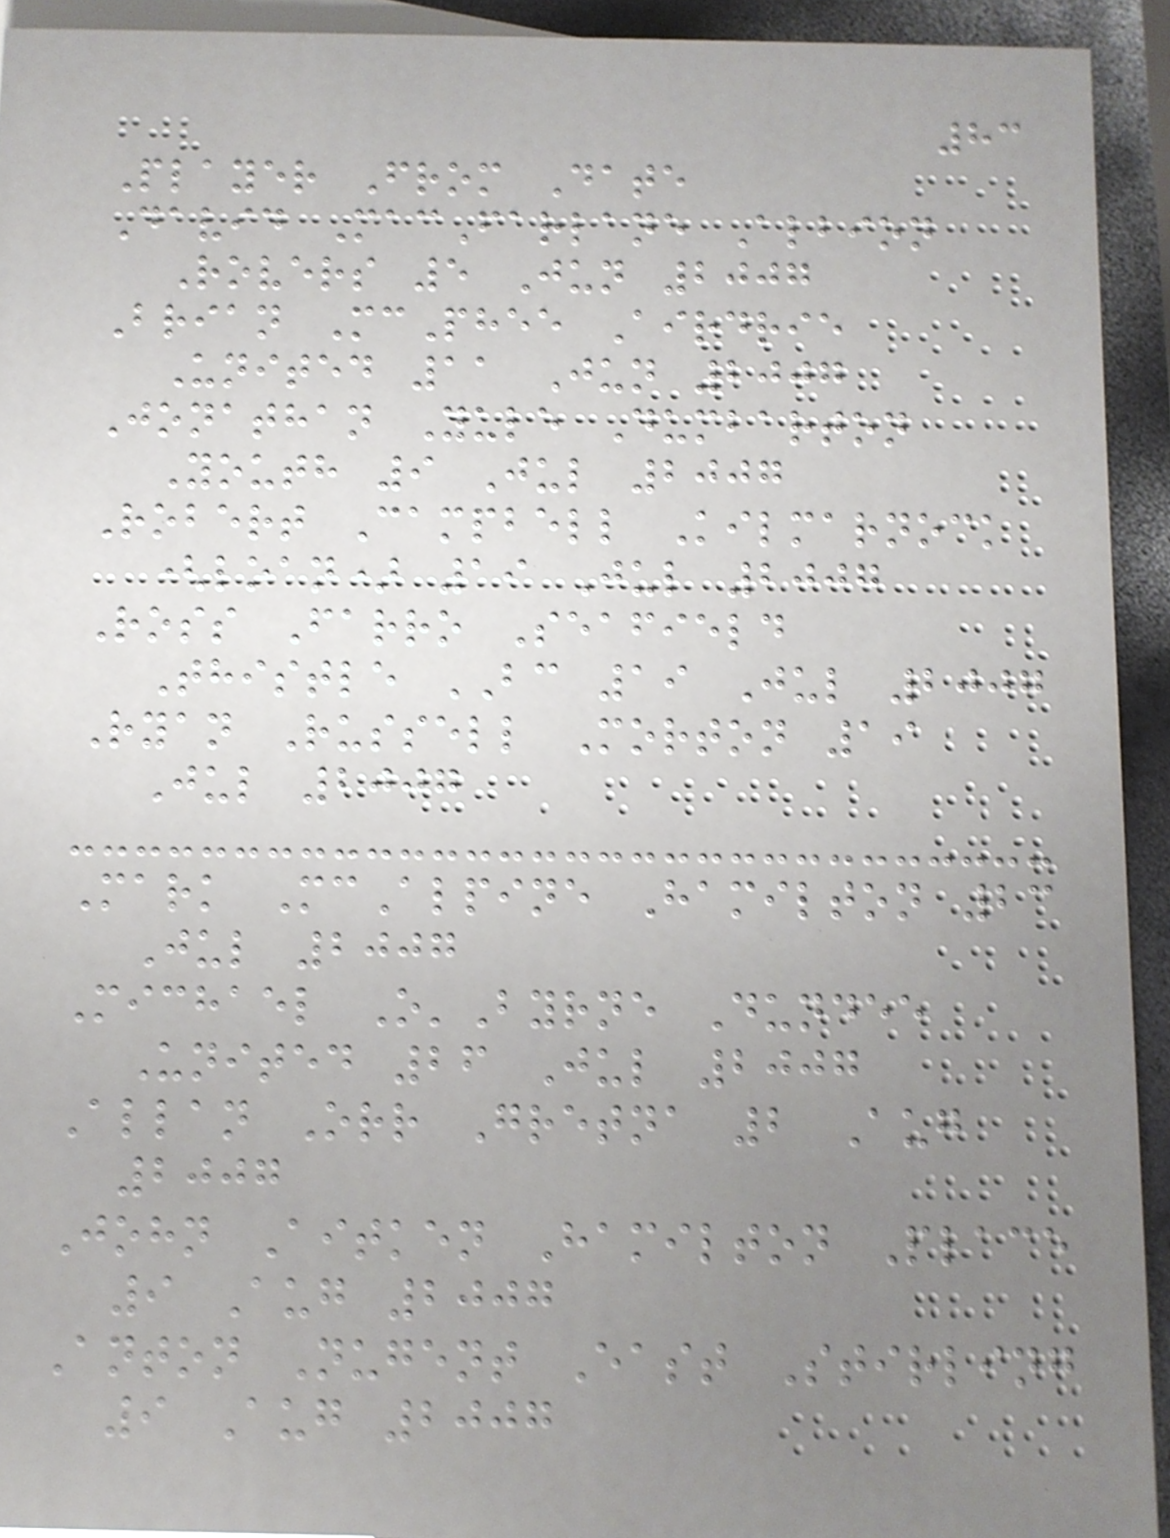83
Player From Date
David MacFarlane Albion
Rovers 5 Jun 2007
Brian McPhee Airdrie
United 11 Jun 2007
Jonathan Yule Dumbarton
Youth 9 Jul 2007
Robert Campbell Kilmarnock
(loan) 19 Jul 2007
Ross Farro Seafield
Thistle BC 19 Jul 2007
Ryan Russell Morton 19
Jul 2007
Mark McAlpine Hamilton 23
Jul 2007
Michael O'Byrne Dundee
United 26 Jul 2007
Allan Orr Gretna 2 Aug
2007
John Aitken Hamilton Place
9 Aug 2007
Anton Nugent East Stirling
9 Aug 2007
